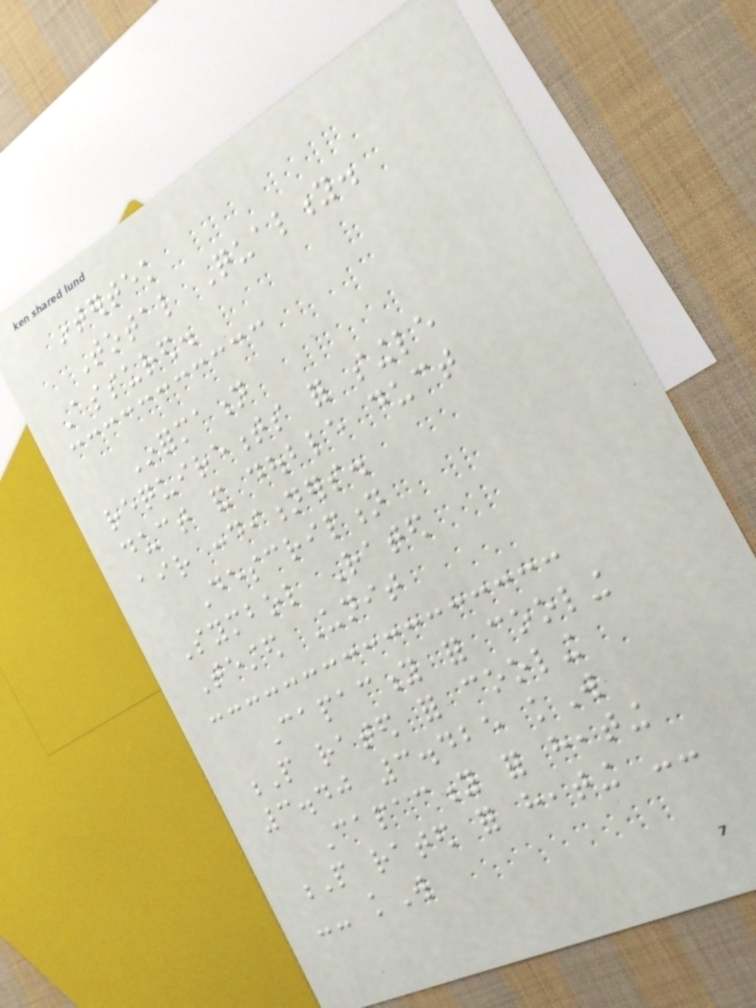intertek
Total Quality.
Assured.
Information
requirements for single
duct and double duct
air conditioners.
Description
Symbol Rated
Tested Unit
Capacity for cooling
P rated for cooling
3.40 3.425 kW
Capacity for heating
P rated for heating --
-- kW
